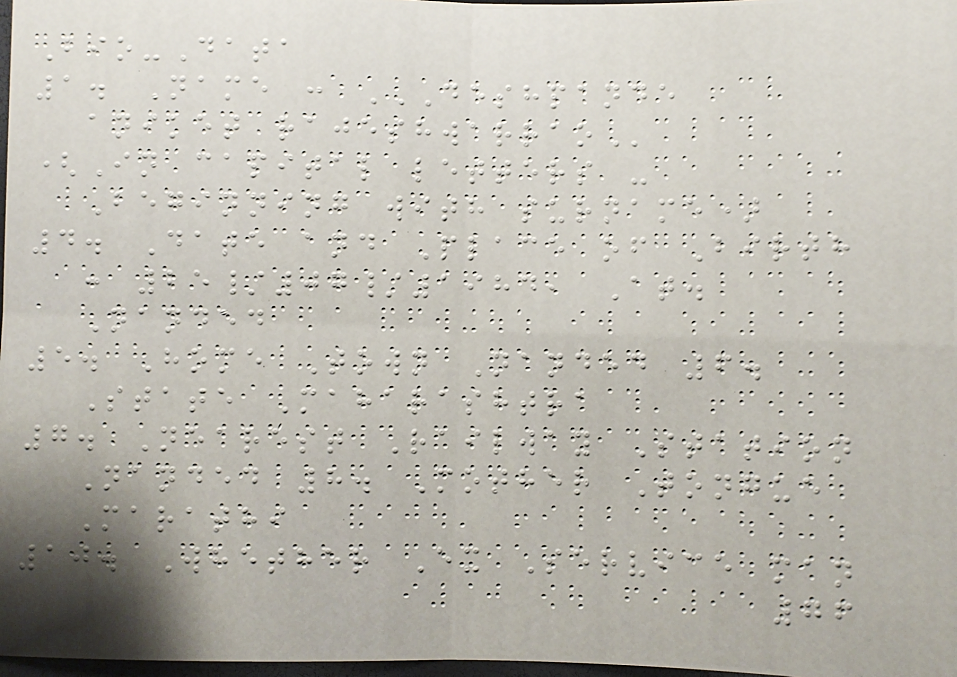Bio-Data
1. Name : DESHPANDE
ANIKET RAJESHWARRAO
(In capital letters -
Beginning with surname)
4. Date and Place of Birth
: 25/07/1984, At.
Nanded
5. Home Town Nanded 6.
State Maharashtra
7. Nearest Railway Station
Nanded 8. Mother Tongue
Marathi
10. Whether Ex Service man
76
